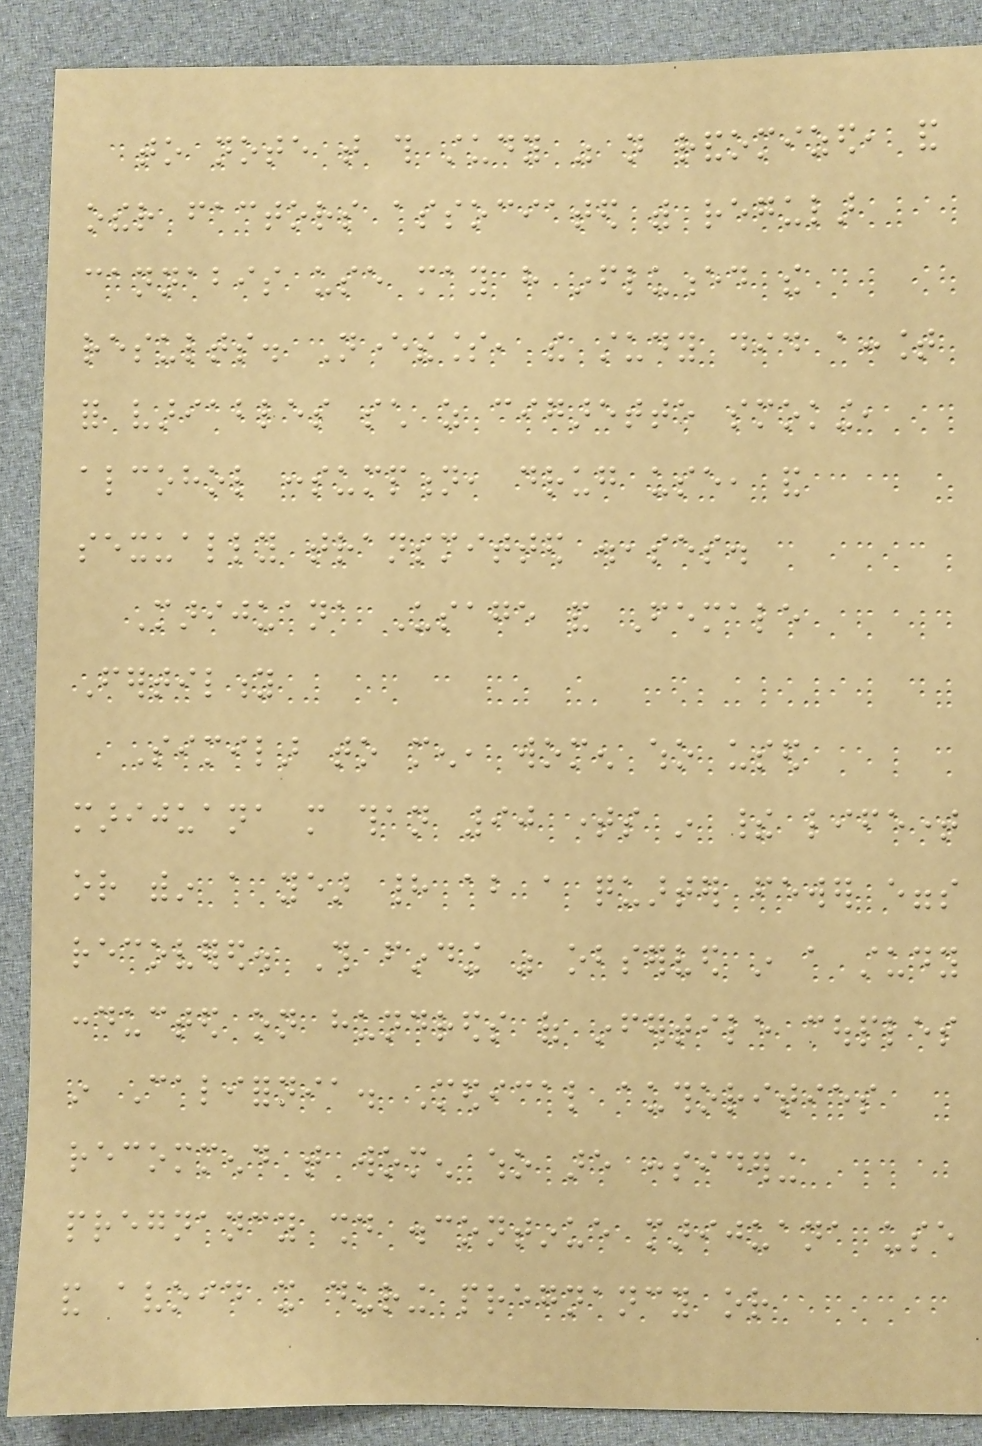to note that this study was not randomized, and
other factors associated with regular
cannabis use may have influenced the
results. Nevertheless, the study did account
for variables such as cigarette smoking,
alcohol consumption, drug use, and
sexually transmitted diseases.
Marijuana Usage and Female
Fertility
Similar to men, women who used
marijuana more than 90 times in their lifetime
or within a year had about a quarter fewer eggs
recovered. This finding was observed in a study
conducted on hundreds of infertile couples
in California. Medical authorities
recommend that women who are considering
pregnancy should discontinue marijuana use
and avoid it during pregnancy or
